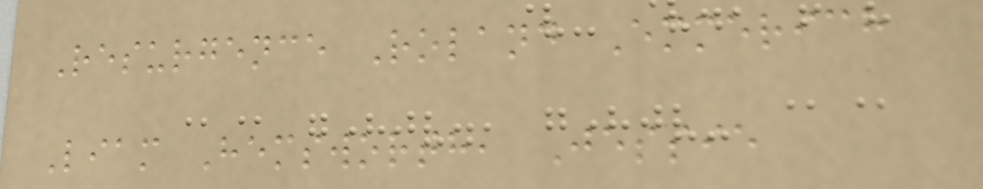Resurgence Roland Emmerich
Liam Hemsworth, Jessie
